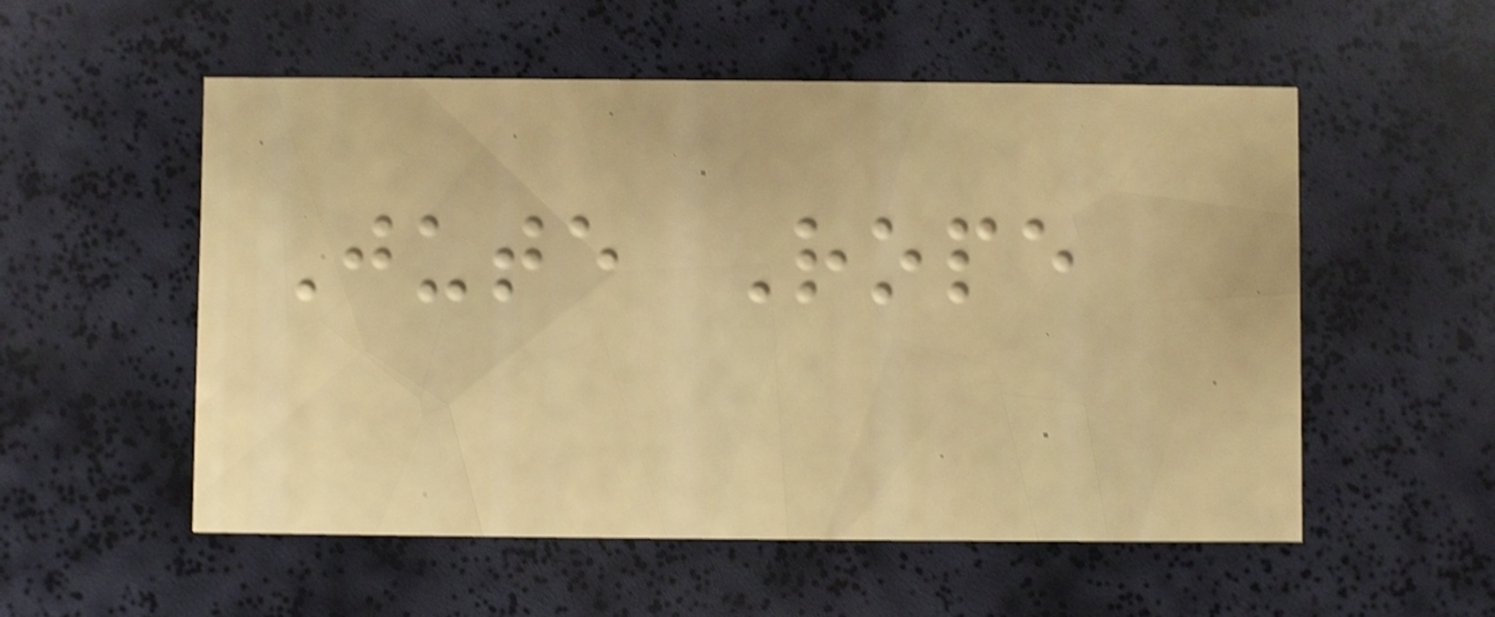Jute Rope
